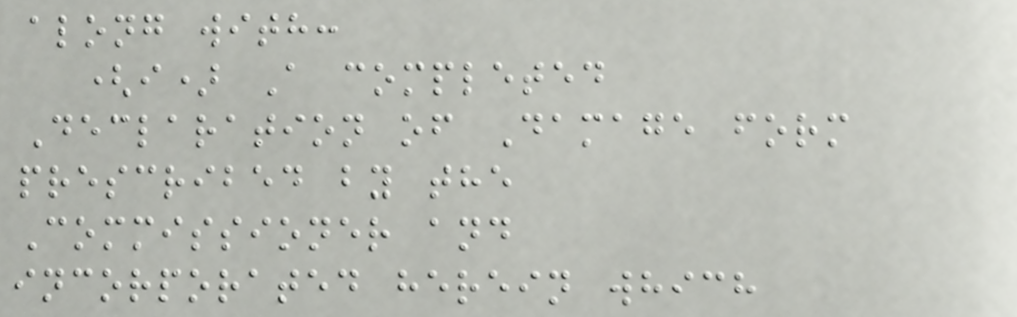along with:
(i) A completed
Declaration of Damage form
prescribed by the
Commissioner and
incorporated herein which
